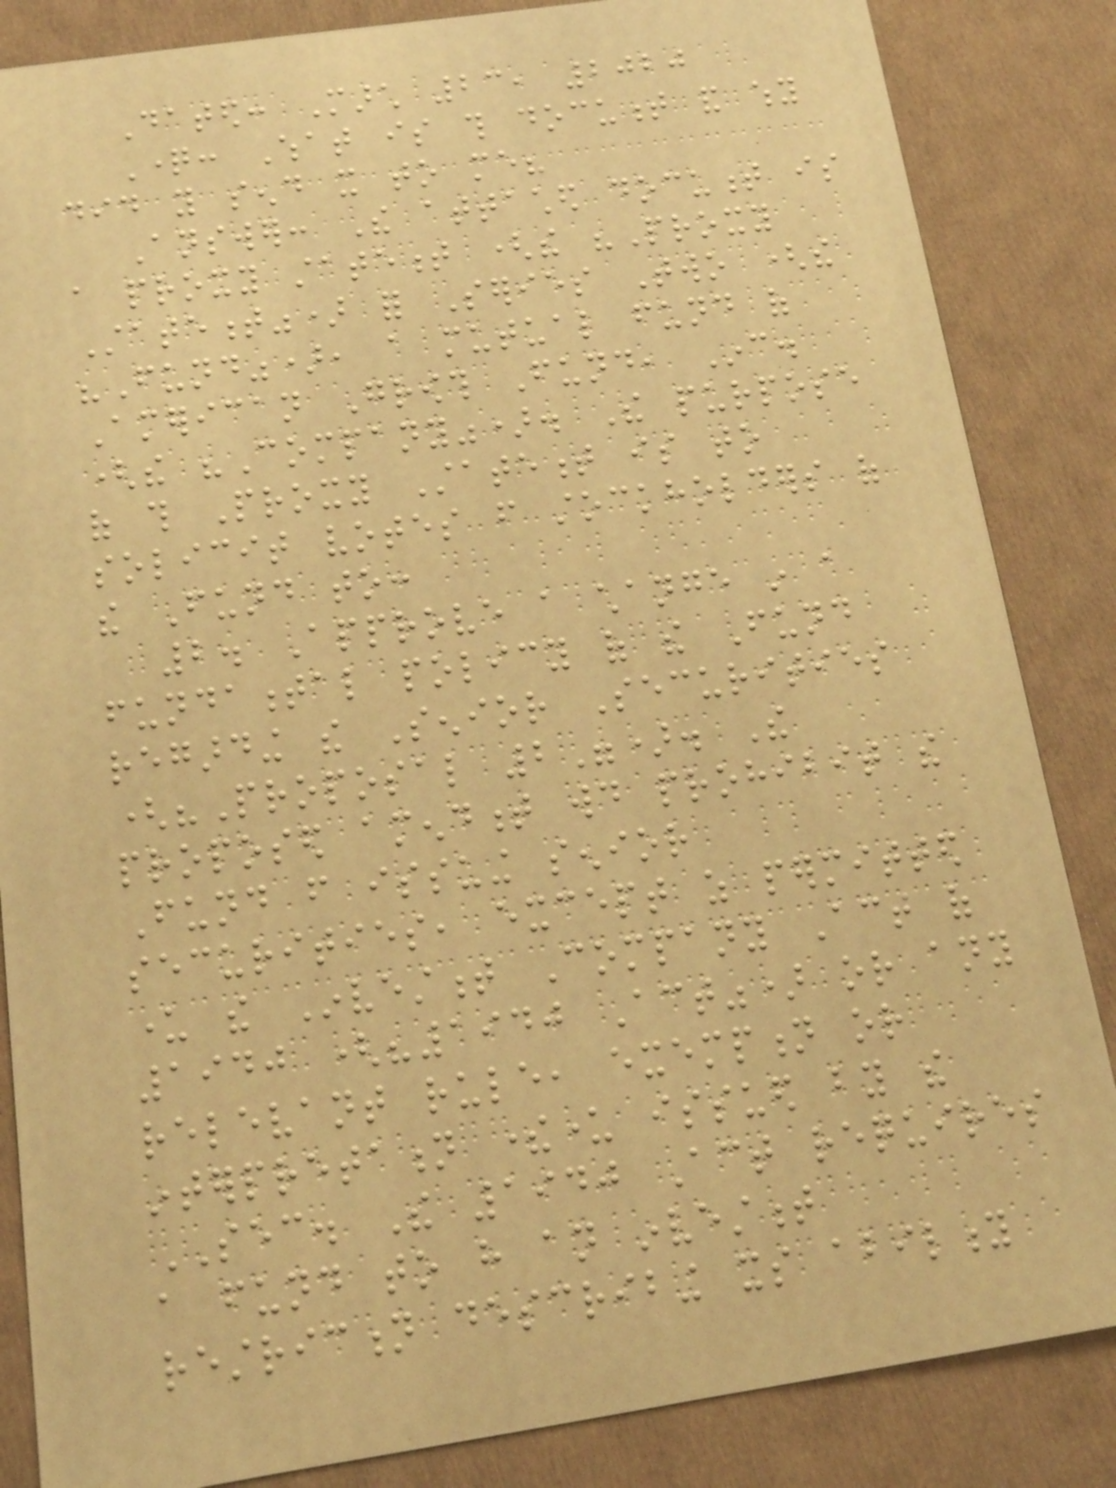Dated: March 23, 2020
Question: What is this document and why
did you send it to me?
Answer: The attached document is
a proxy statement (the "Proxy
Statement") for Series Two (the
"Fund"), a mutual fund of
American Growth Fund, Inc.
(the "Company"). The purpose
of this Proxy Statement is to
solicit votes from stockholders of
the Fund to:
2. Approve a change in a
fundamental policy of the Fund
regarding the Senior Securities
("Proposal 2"). The
proposed amendment would prohibit the
Fund from issuing senior
securities, except as permitted
under the Investment Company Act of
1940 ("1940 Act") or any
relevant rule, exemption or
interpretation thereunder issued by the
SEC. The 1940 Act requires
a fund to have an investment
restriction describing its ability
